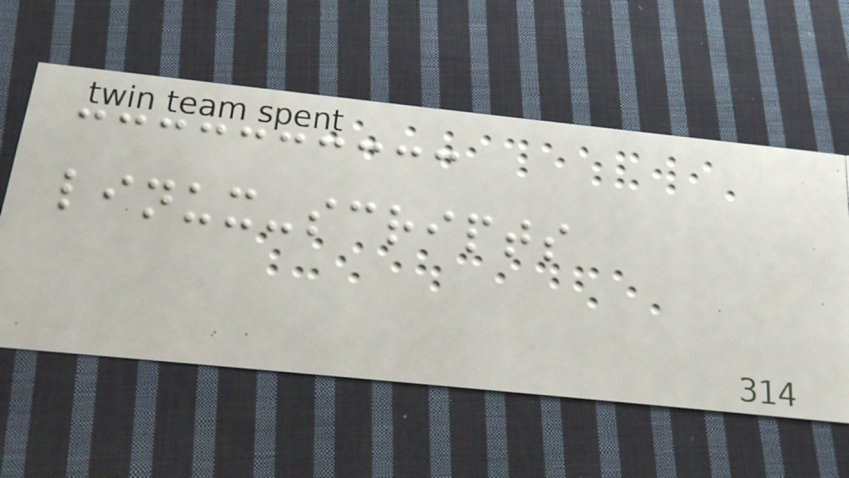linux-scripts
